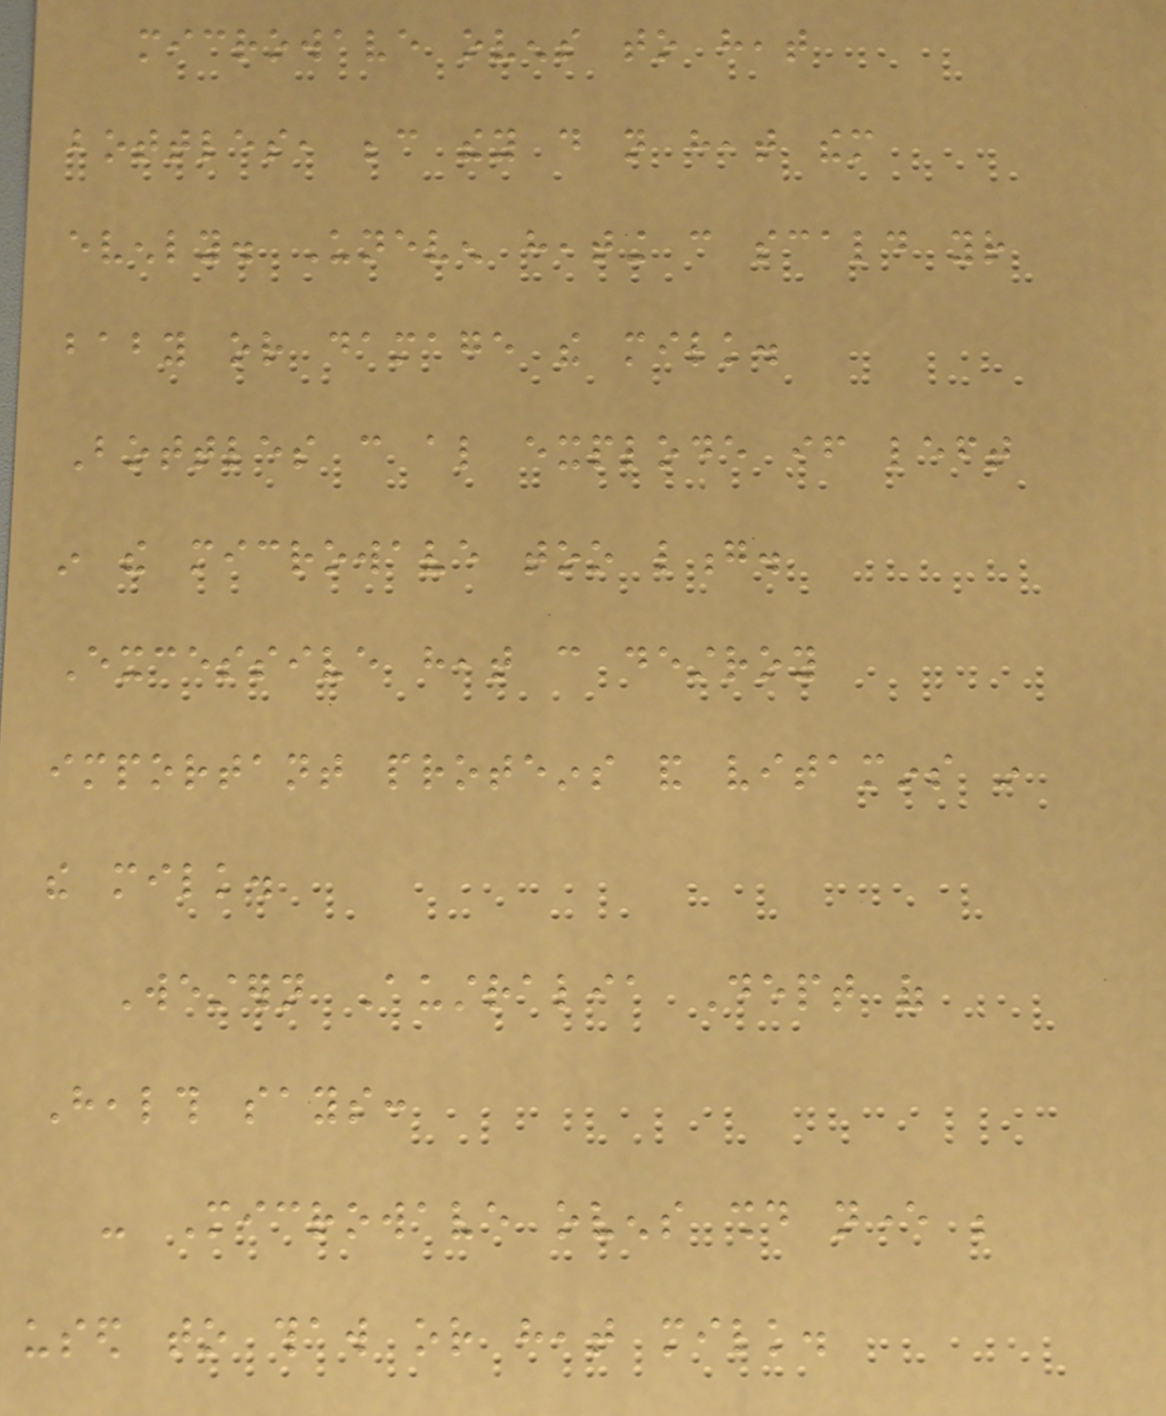microwave ovens to heat
bottles, because they do not heat them
evenly. Uneven heating can scald your
baby or damage the milk.
Bottles can also explode if left
in the microwave too long.
Excessive heat can destroy
important proteins and vitamins in
the milk.
Western Australia Dept of
Health says:
- Microwave ovens should never be
used to thaw or heat milk.
